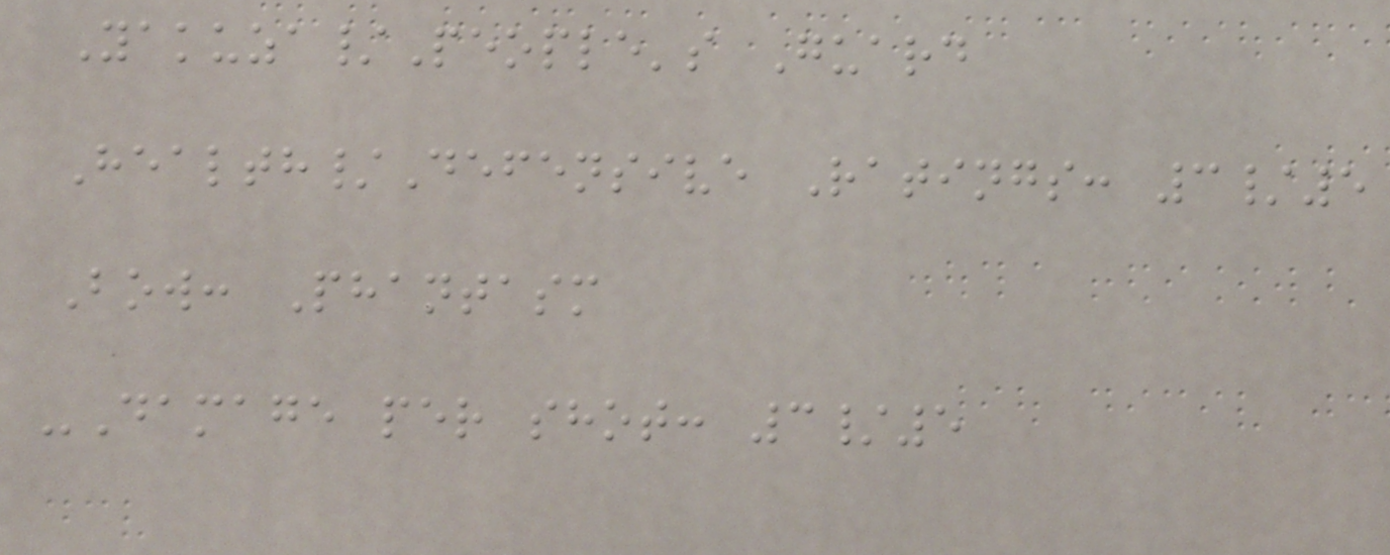Yakuza/People's Guard
Health/Defensive Ratings: 3/5
Bow: Phantasm
-Damage per shot: 3/5
